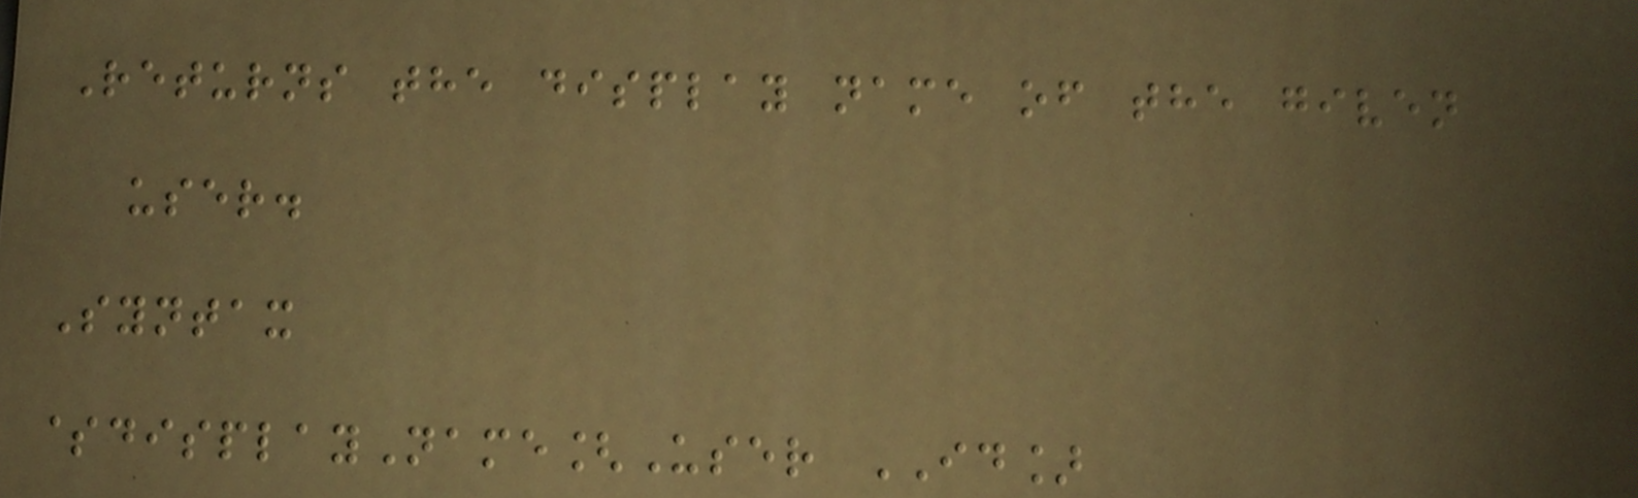Returns the display name of the given
user.
Syntax
$displayName[User ID]
